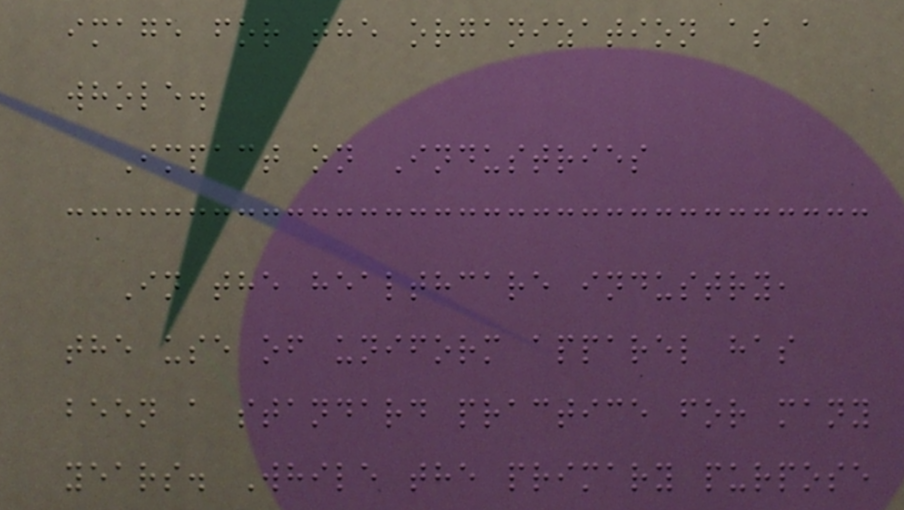image for the organization as a
whole.
Impact on Industries
In the healthcare industry,
the use of uniform apparel has
been a standard practice for many
years. While the primary purpose
